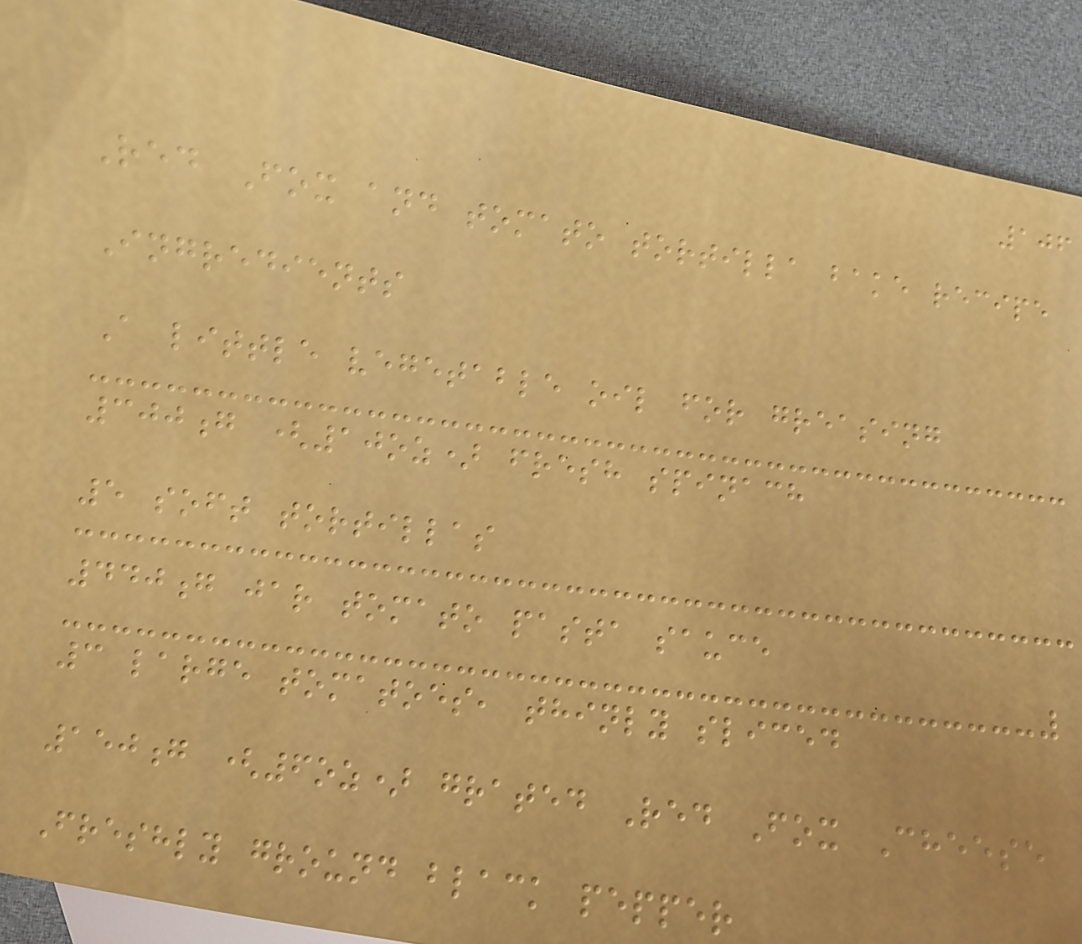106
Red Fox and tomato tortilla bake recipe
Ingredients
A little vegetable oil for greasing
300g (10oz) fresh spinach
5 soft tortillas
440g jar tomato pasta sauce
3 large tomatoes, thinly sliced
150g (6oz) grated Red Fox Cheese
Freshly ground black pepper
